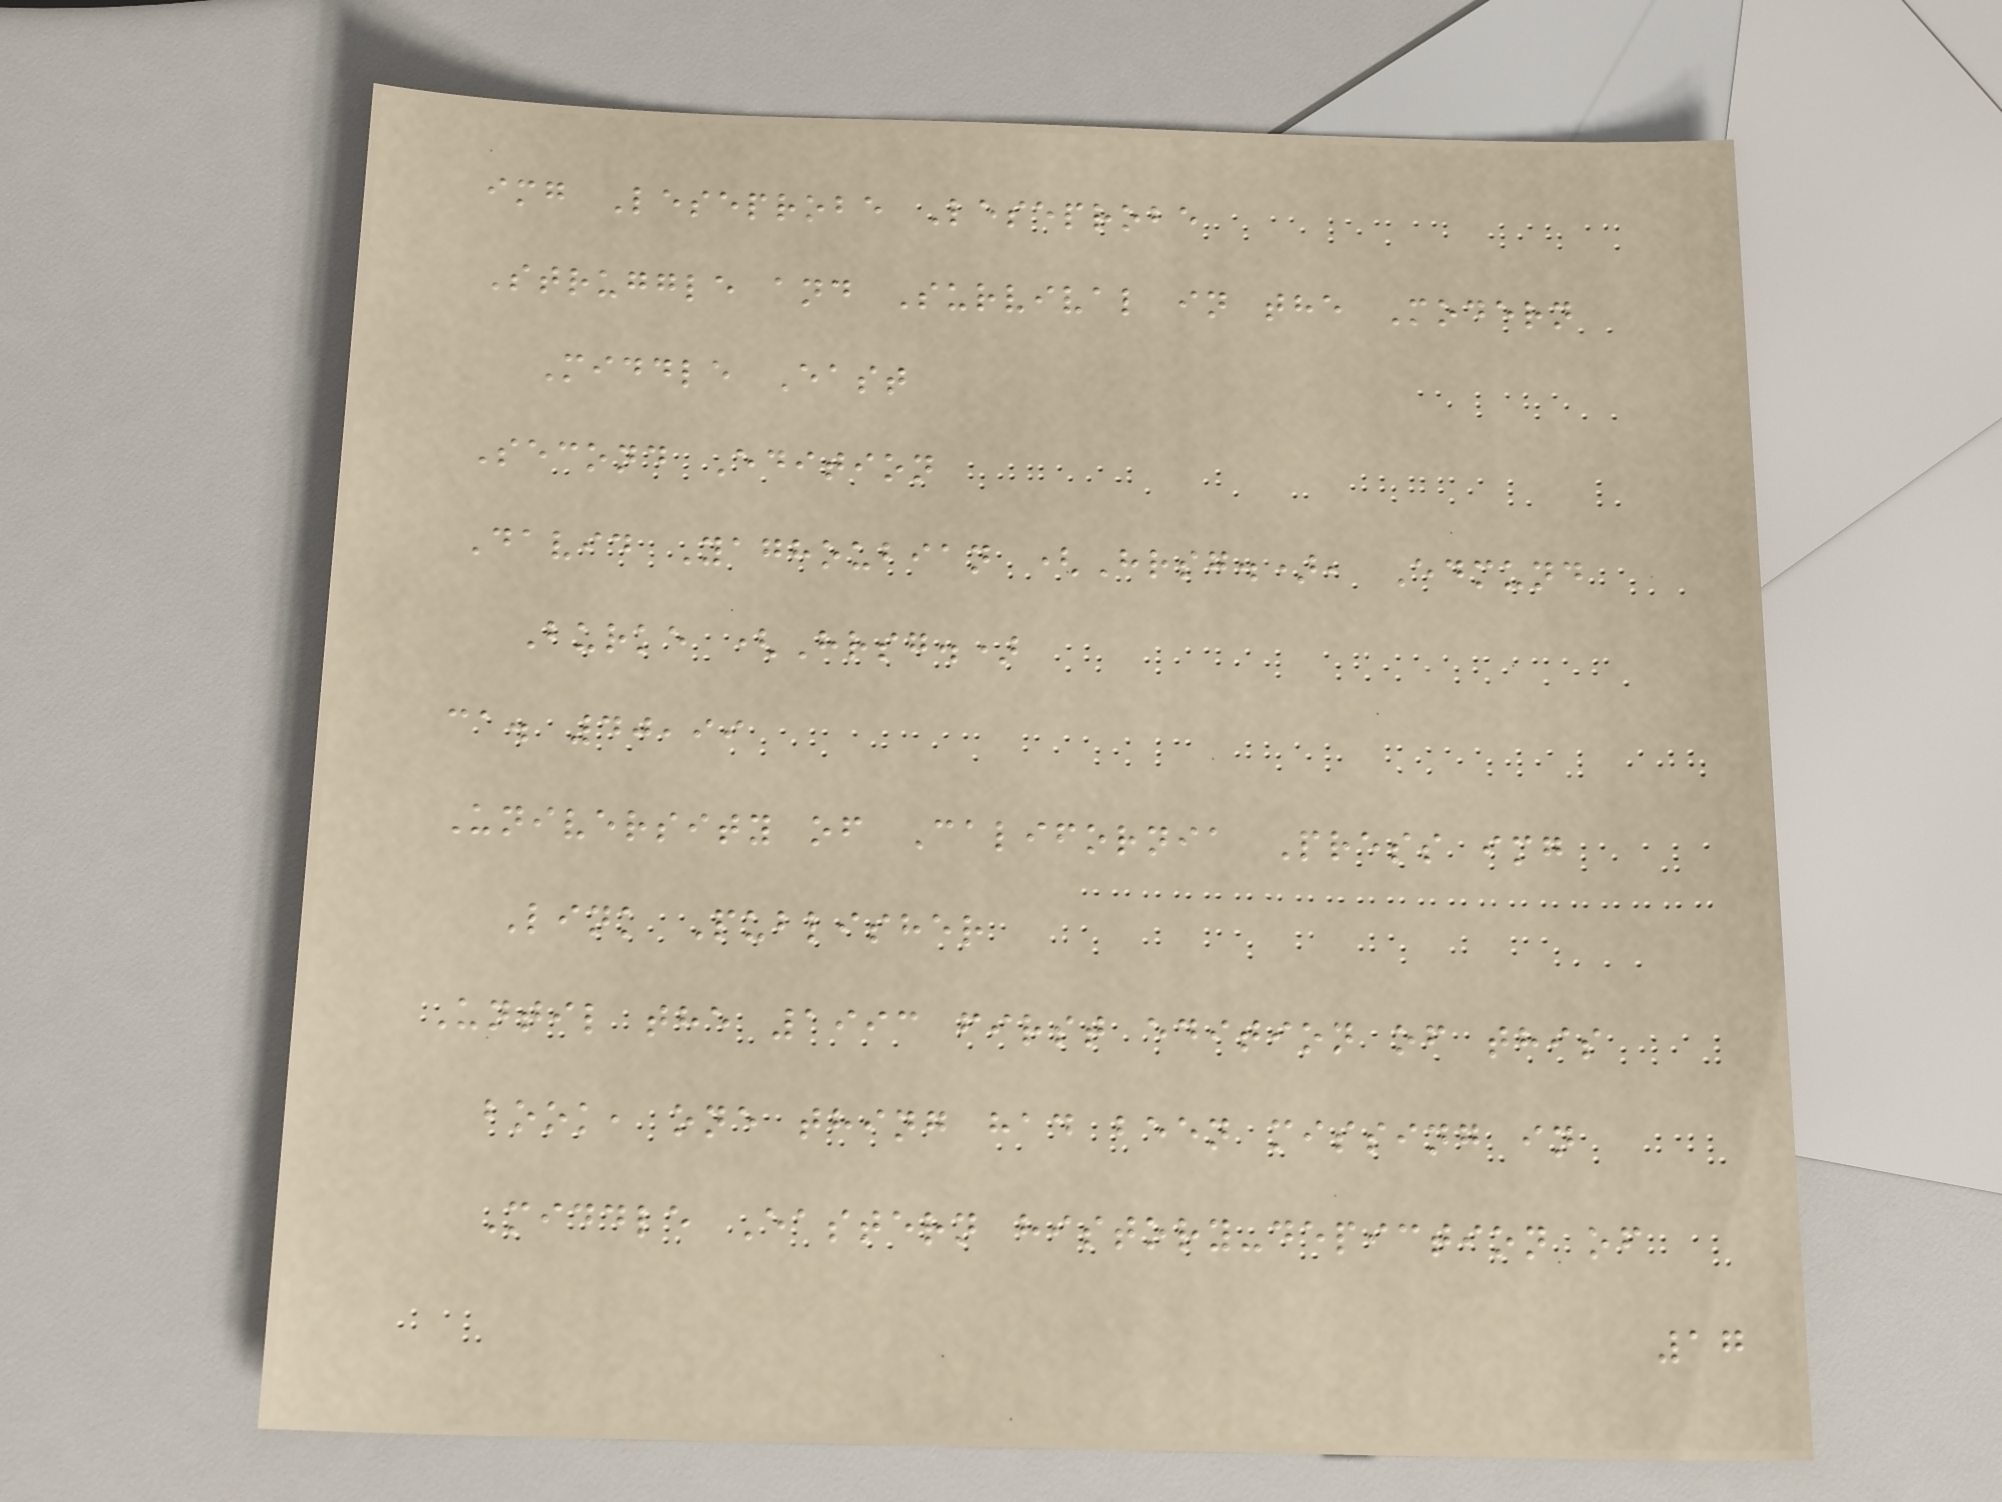img Leseprobe Leseprobe
Struggle and Survival in the Modern
Middle East
Second Edition
David Yaghoubian (Hrsg.), Edmund
Burke (Hrsg.)
ca. 40,99
University of California Press img
Link Publisher
Until the 1993 first edition of this
book, one thing had been missing in
Middle Eastern history-depiction of
17
